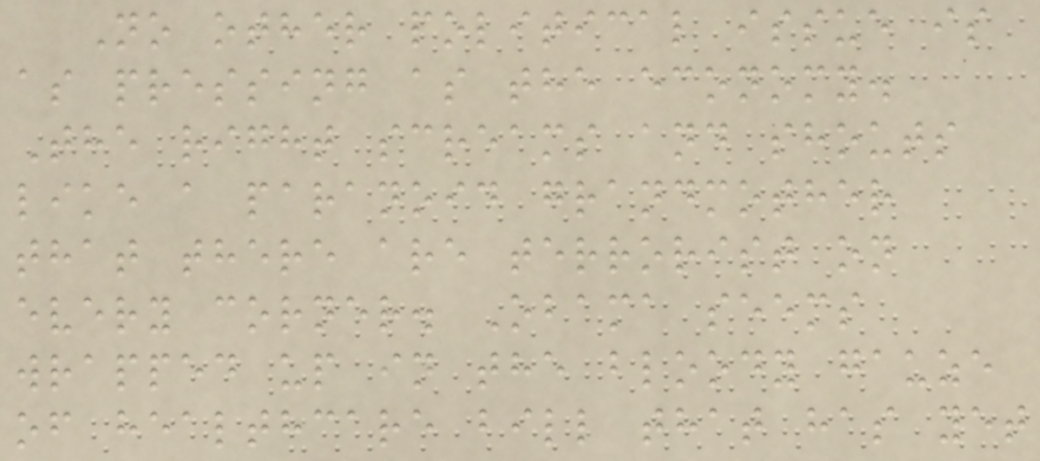No other political issue is
as pressing as the economy.
The right screams and shouts
like a paranoid grandmother
that there are terrorist on
every corner. Obama seems
wrapped up in the bloody gauze
of healthcare bill that has yet
